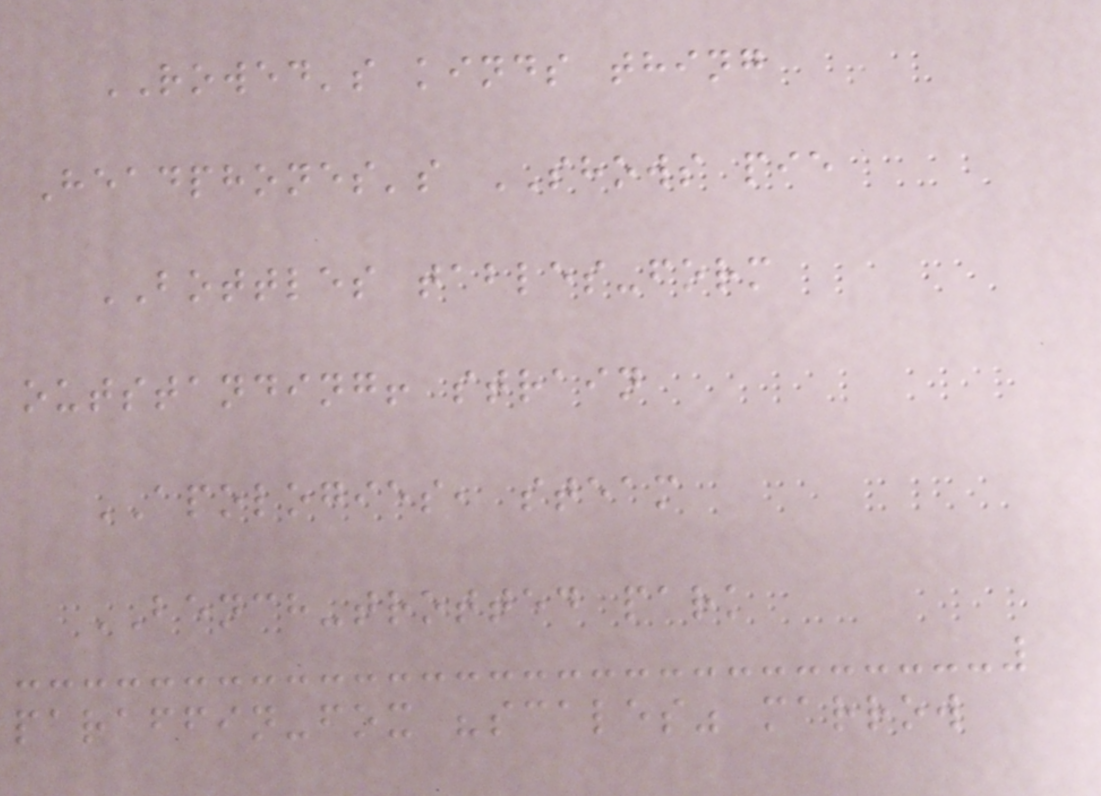ROWED's kinds thing
Headphones's SHOWS pie
BOTTLES tables-form
outstanding! strain
APOLOGIES, steam
BENCH-trotted park
paraffin-fox "scales" marrow
